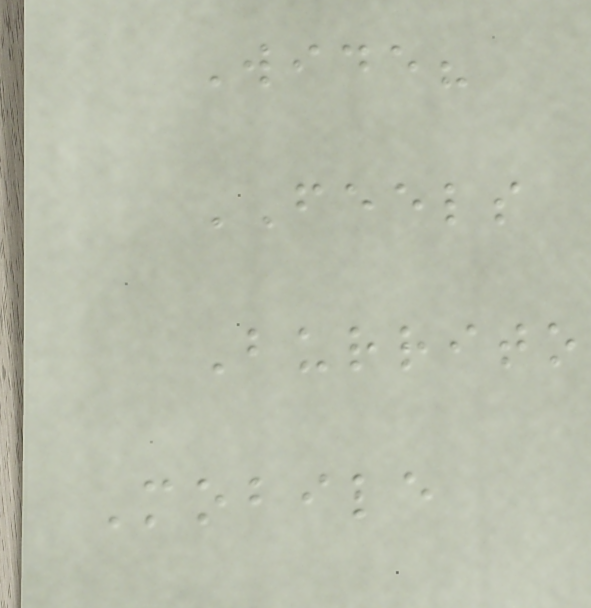Wide?
FEELS
Burrito
Mobile
